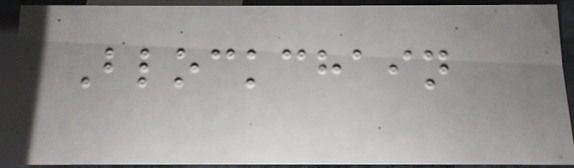Blockchain
